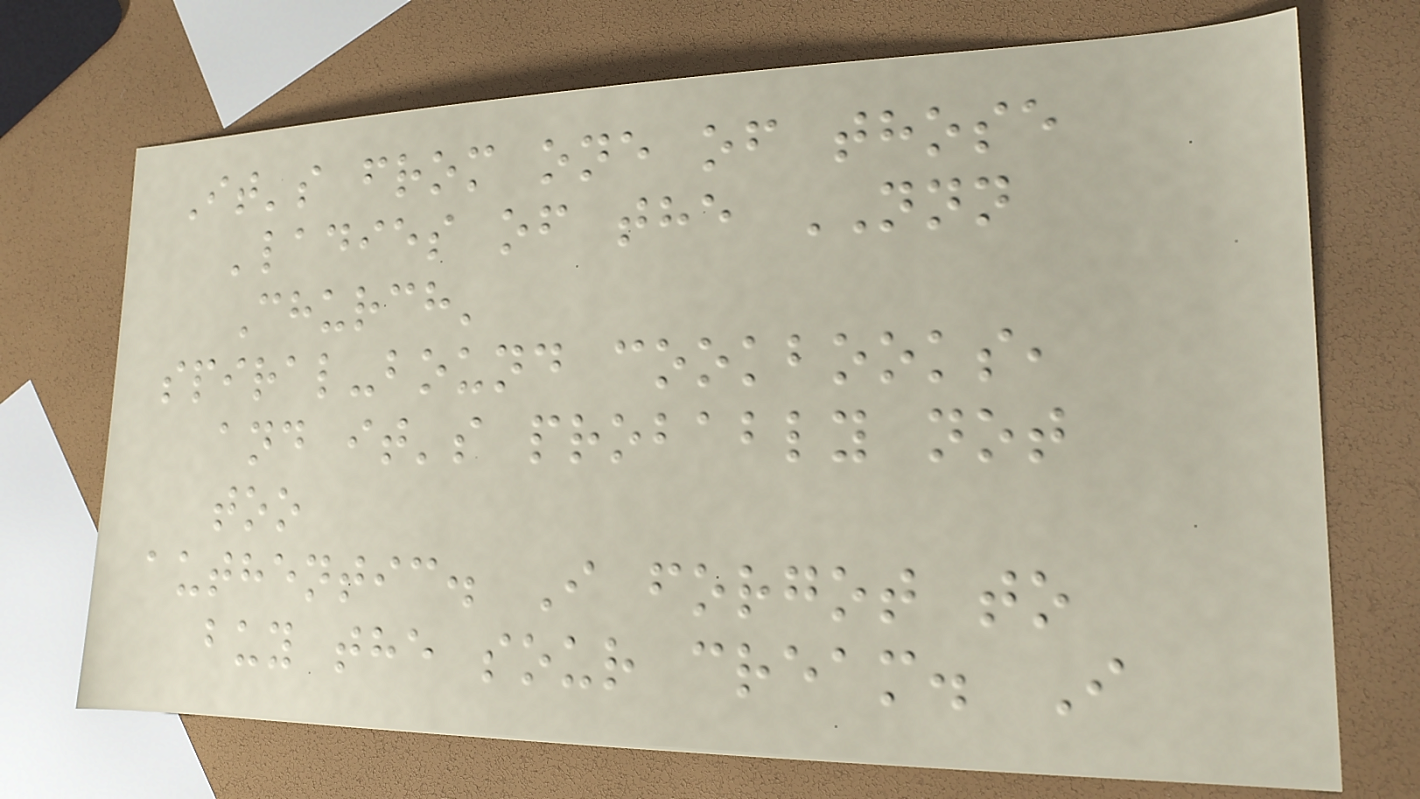It's from one of those
'ladies of the NNN
Church'
spiral-bound cookbooks,
and it's probably not
too
authentic. I forgot to
buy the sour cream. I
